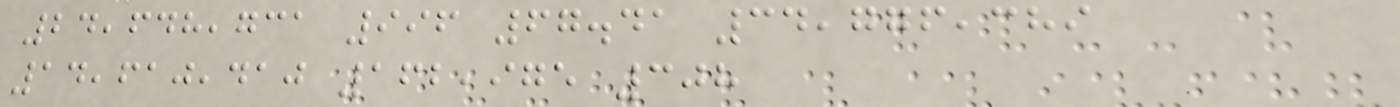24,648,731 996 67.41 34,776,389
14,610,410 162,975 308
